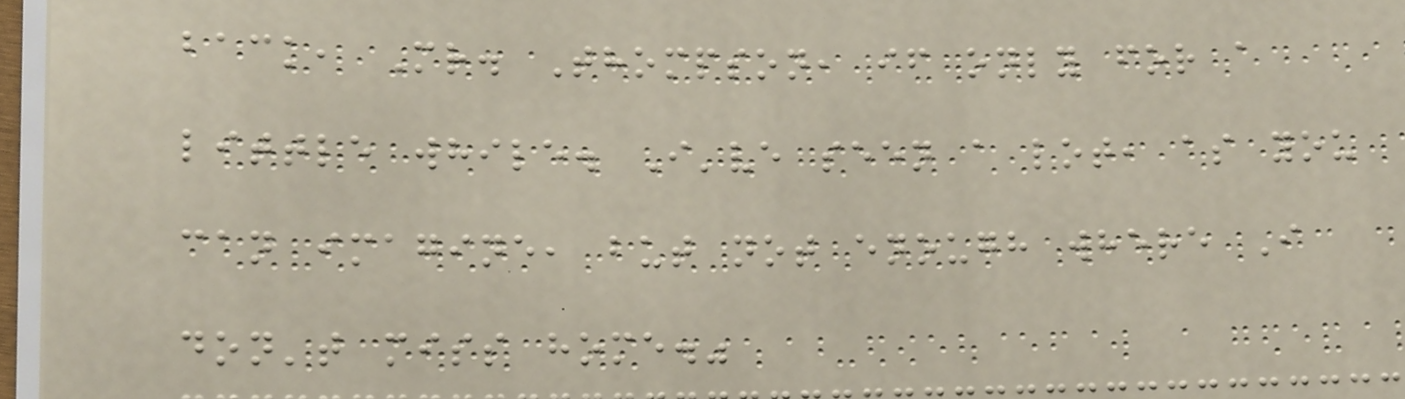back, Mr. Thompson, if only for a
little while. I've seen a lot, as you
can imagine, but not enough where I
don't miss home."
